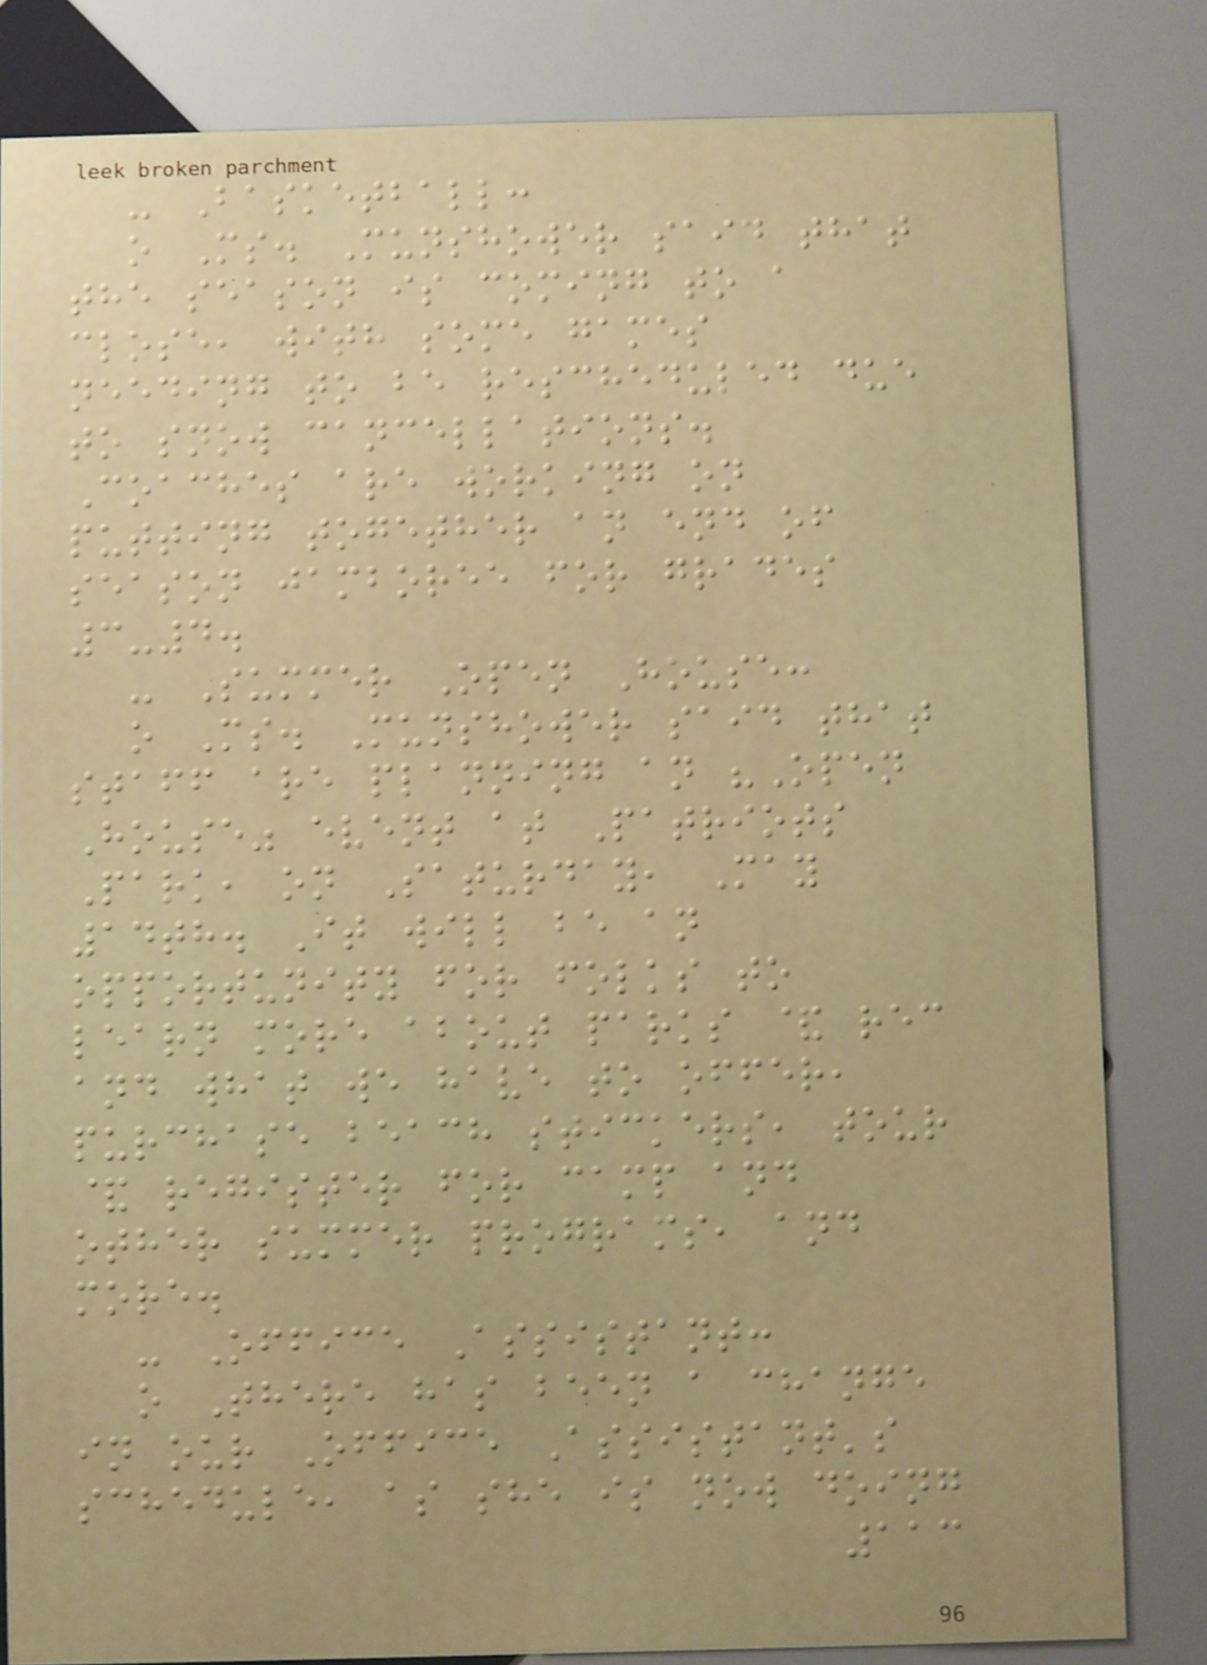- Basketball:
o Ms. Munshower said that
the season is coming to a
close, with some games
needing to be rescheduled due
to snow cancellations.
Coaches are working on
putting together an end of
season jamboree for grades
3-4.
- Summer Open House:
o Ms. Munshower said that
staff are planning an "Open
House" event at Patriots
Park, on Saturday, May
14th. It will be an
opportunity for folks to
learn more about parks & rec
and what we have to offer,
purchase beach stickers, tour
& register for camp and
other summer programs, and
more.
- Office Assistant:
o There has been a change
in our Office Assistant's
schedule, as she is now doing
113
